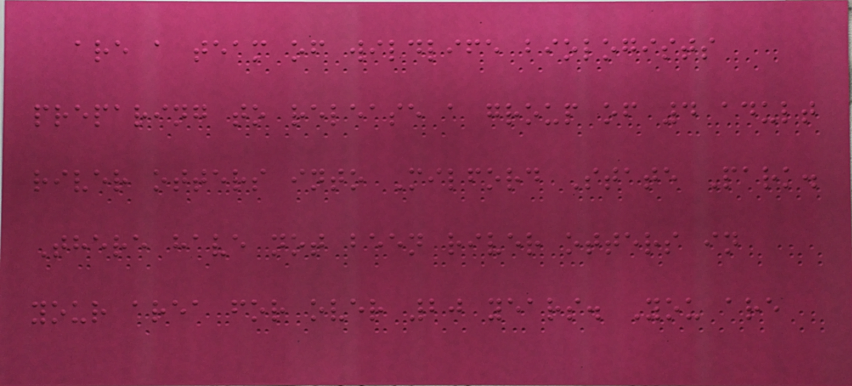are a team of wildlife biologists
preparing to release a group of 4 adult
river otters into Milford State Park.
There have not been river otters in
your area for over 20 years. You are
